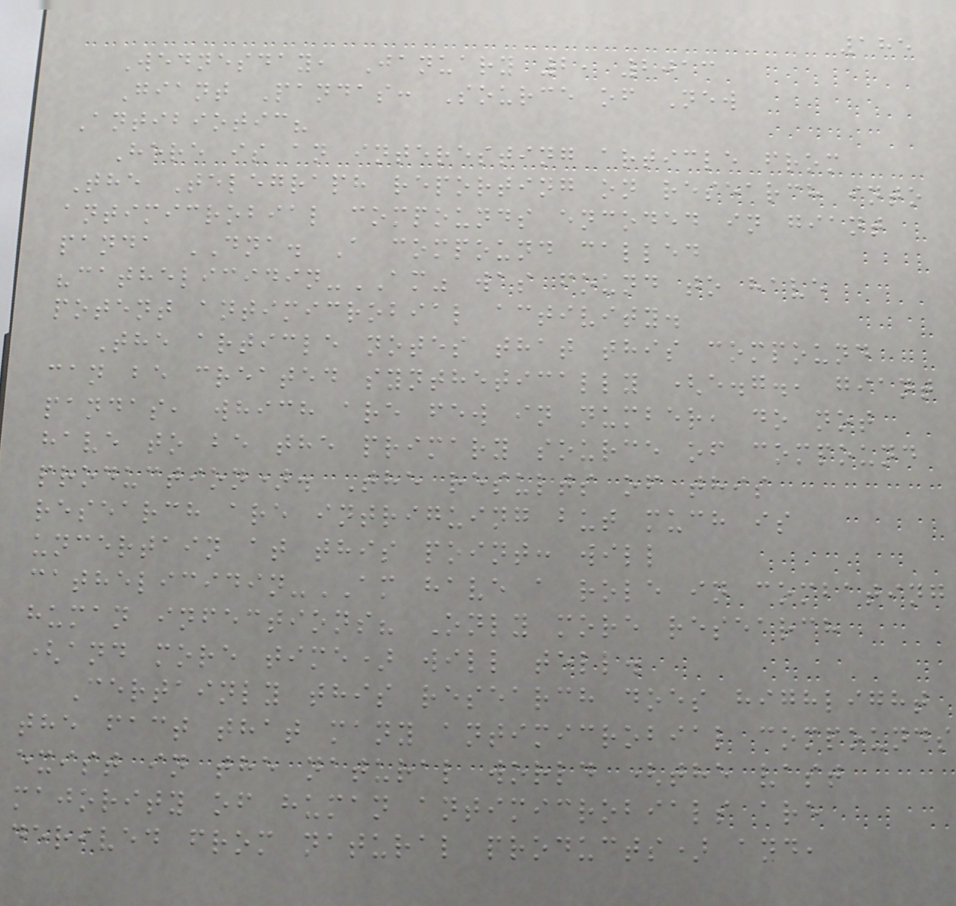185
Wednesday, January 2, 2013
Giant Pandas: Source of New
Antibiotic?
Here is an interesting article from
The Telegraph reporting on research into
antimicrobial compounds encoded in giant
panda DNA. A compound called
"cathelicidin-AM" was found to have
potent antimicrobial activity.
The article notes that this compound
can be created synthetically (e.g., giant
pandas, which are few in number, do not
have to be the primary source of compound
production). The results of this
research are intriguing but much is
uncertain at this point: will
cathelicidin-AM have a role in combating
human infections? Only more research
(and more time) will tell.
Certainly this research does highlight
the fact that many antimicrobial compounds
exist in the natural world (the vast
majority of human antimicrobials are
derived from natural products) and,
